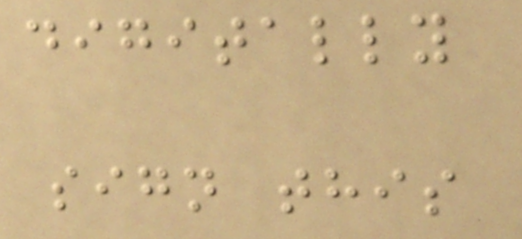digitally
sign this
